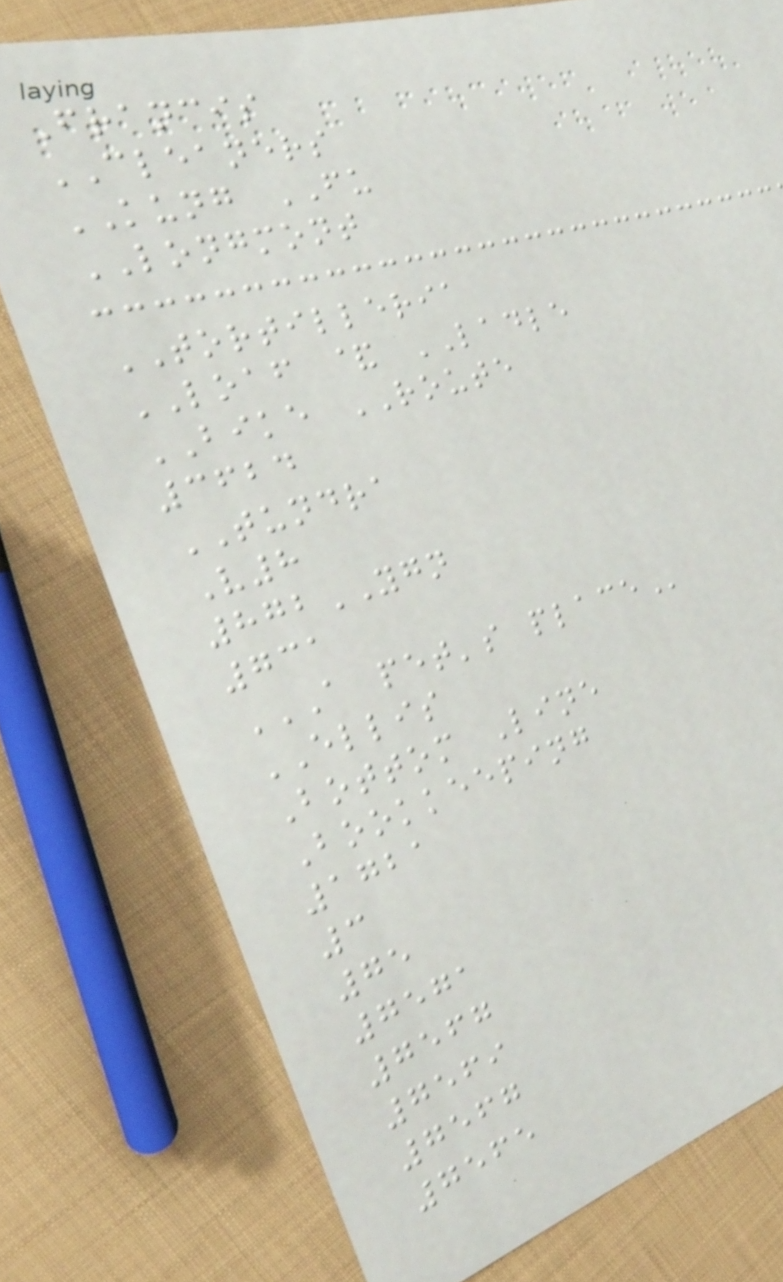Francis
CLEANERS
KUNG FU
LONGMONT
TORTILLERIA
LOAF & LADLE
BIKE ROUTE
3624
TUNDRA
V8
872YGN
731
A PET'S PLACE
ELLIS
Bottom Line
Bookkeeping
1721
3
75
7571
7567
7569
7567
7565
